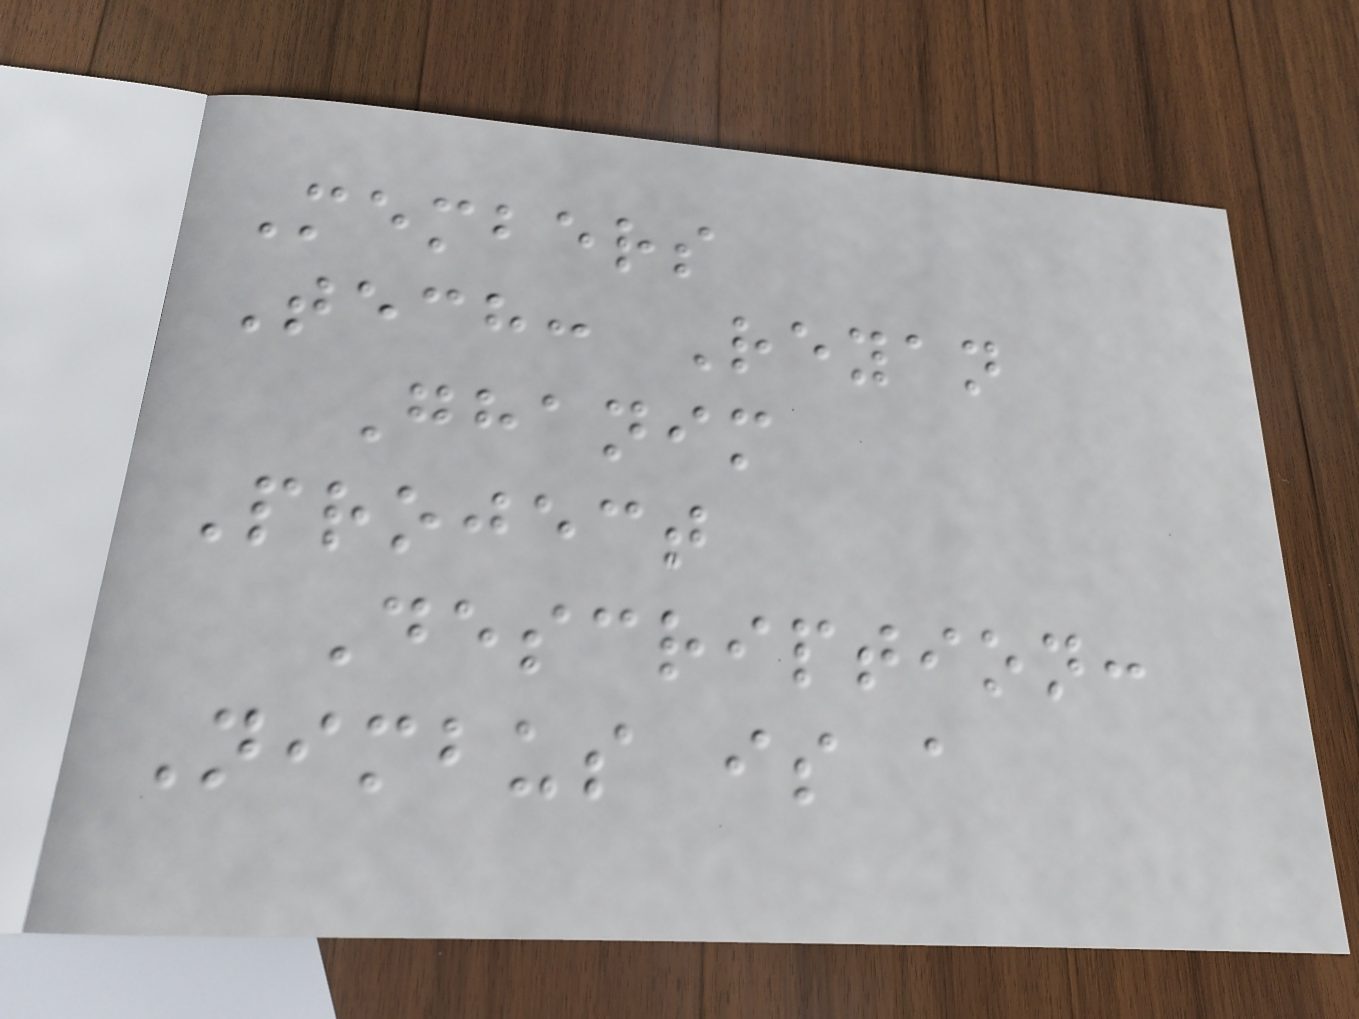Members
Tech: Reyan
Ghanim
Project
Description:
Nimbus is a
